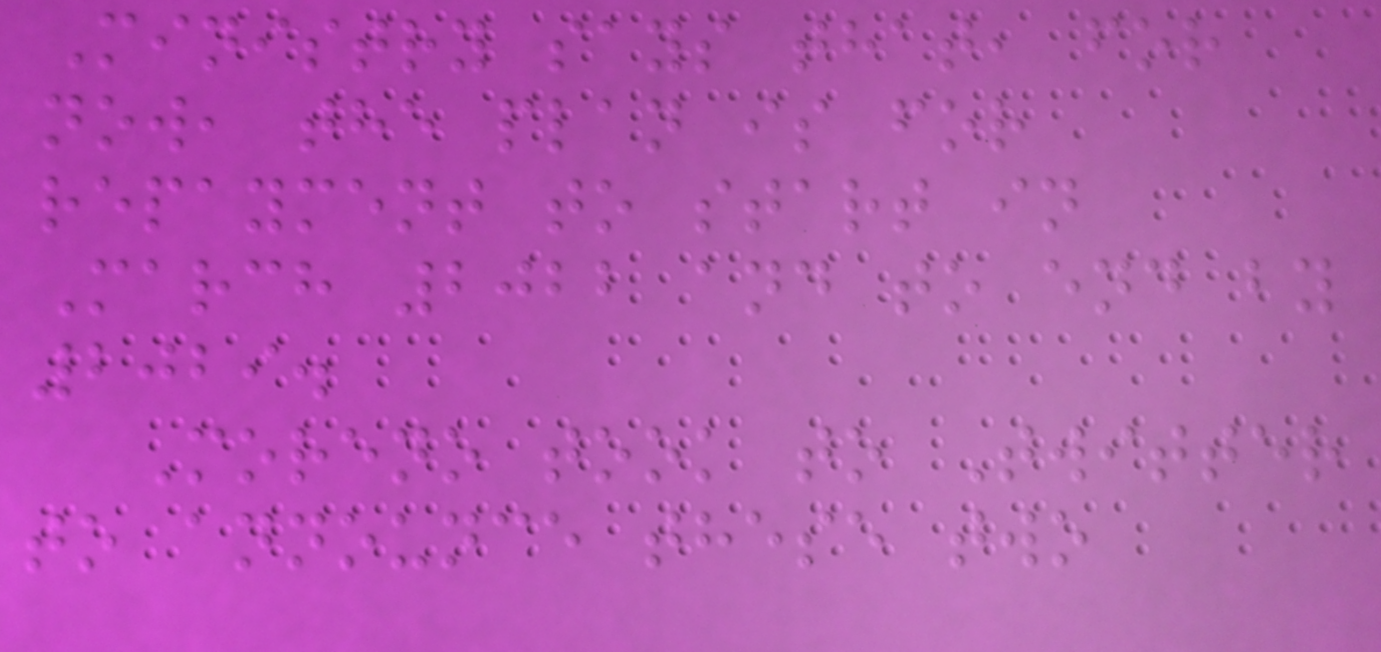Ministry says that, for
now, the plan is for
repayment to start in
March 2022 and to end by
2029.
Moreno took to Twitter
to announce these two
